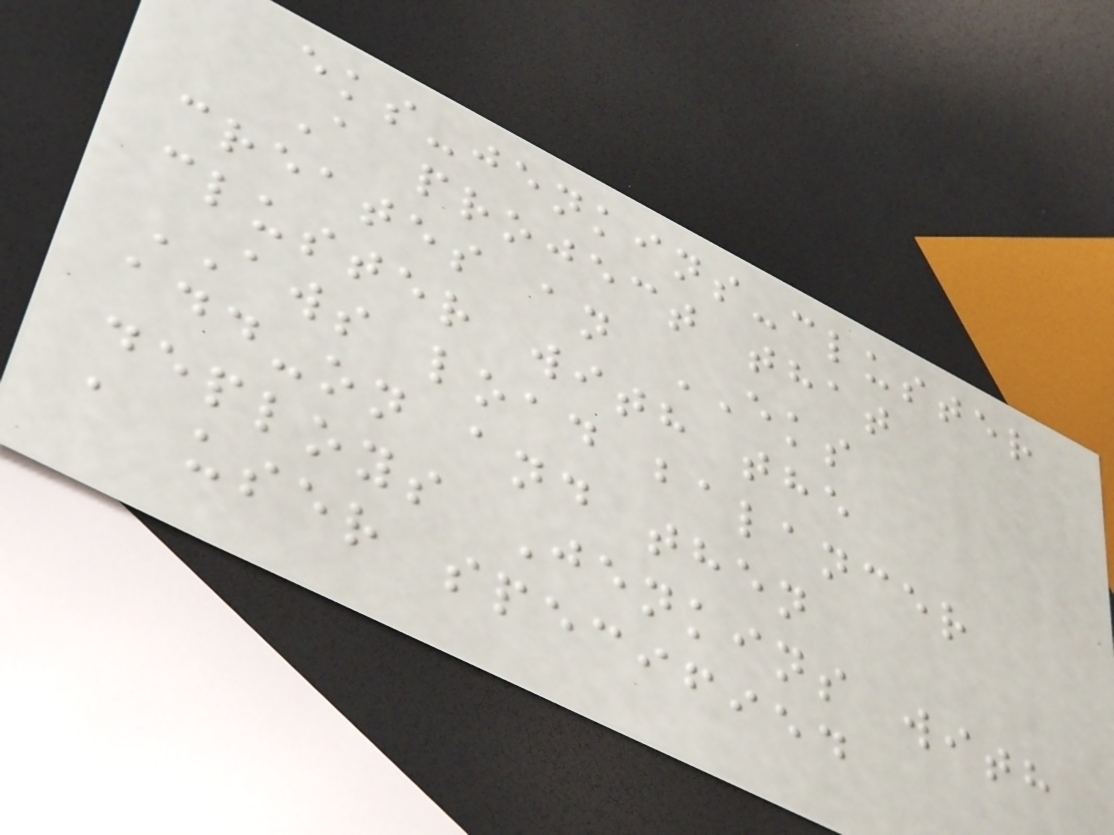eks-jenkins-cluster
A project that
creates an EKS
cluster with the
AWS load balancer
add-on and then
deploys Jenkins with
a user specified
